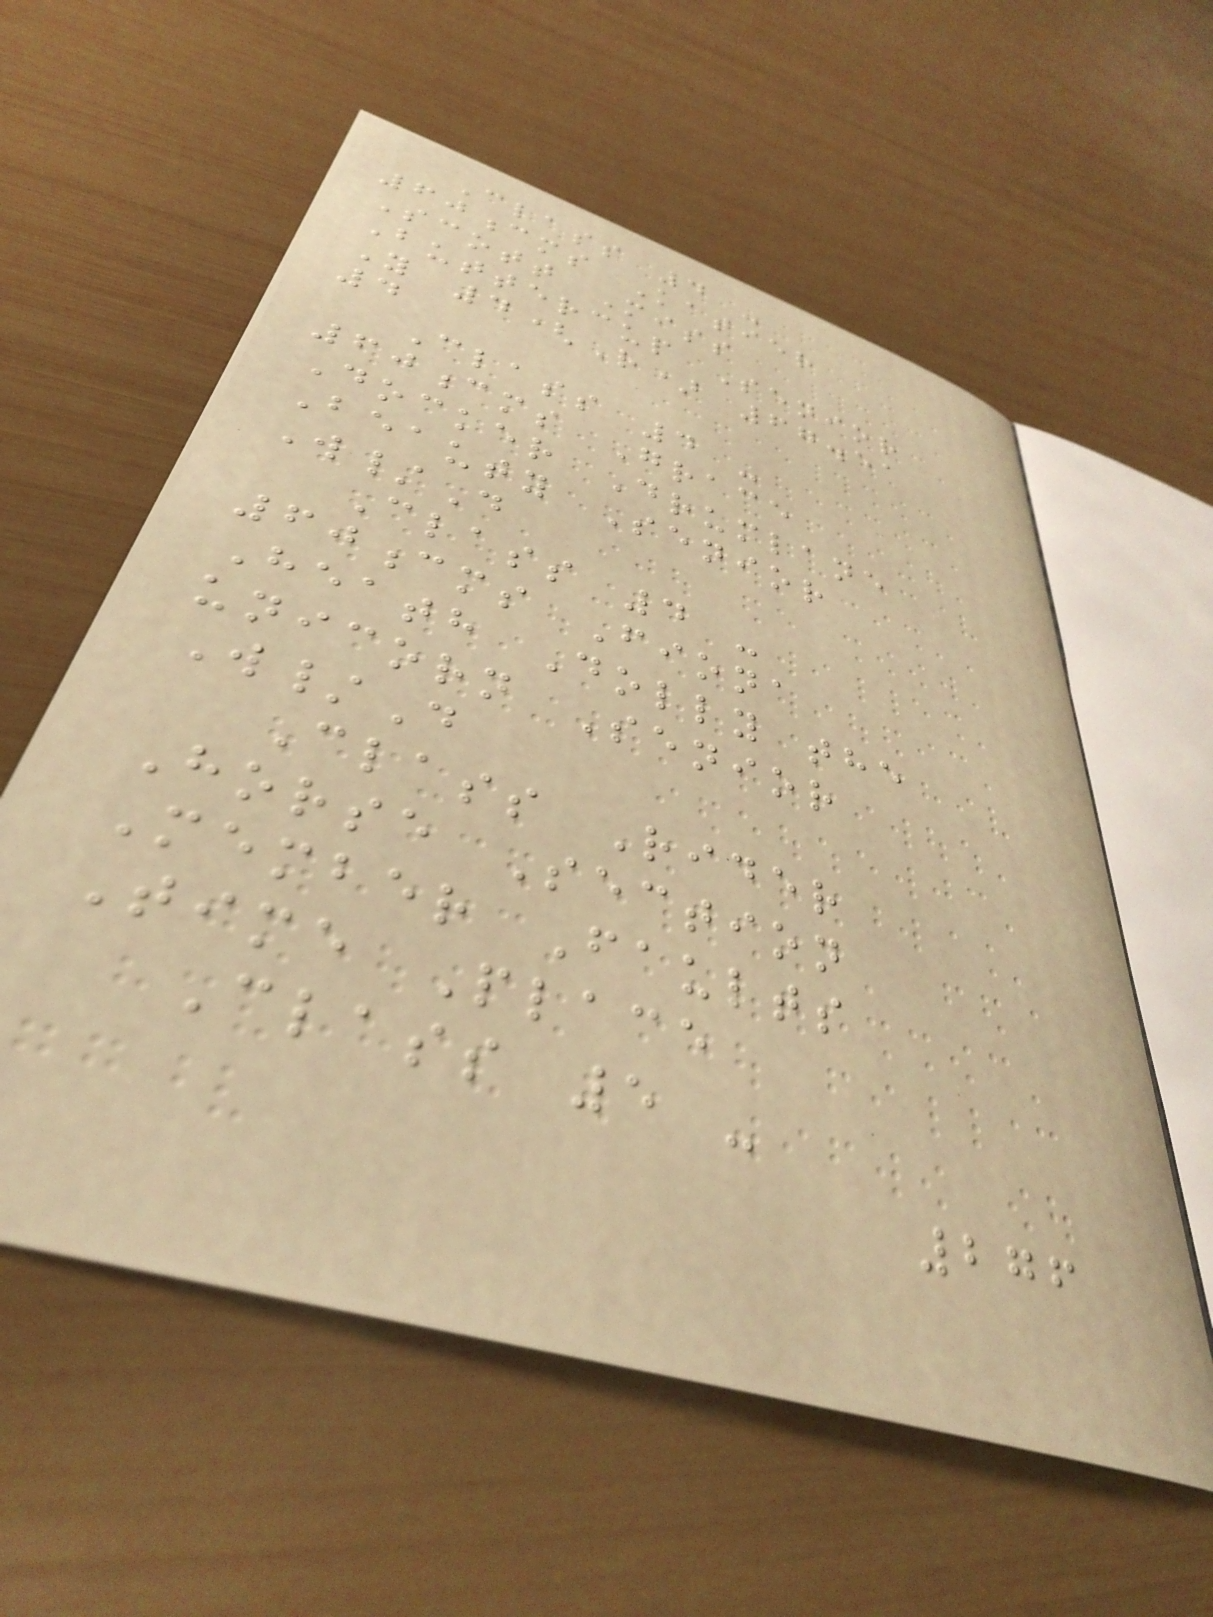Class 4 -
60cms Katier
Scott Miss
Buttercup Senior
Y 4(R) 67.51
4
Class 4 -
60cms Grace
Docker Drumlane
Beauty Senior
W/D
Class 4 -
60cms Fiona
Heath Dolly the
unicorn Senior
W/D
Class Rider
Horse Section
Member Faults
Time Place
Class 5 -
276
